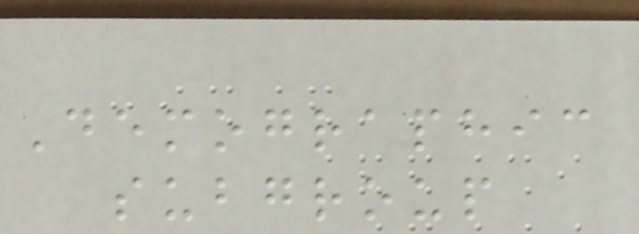Demographic
subgroup
